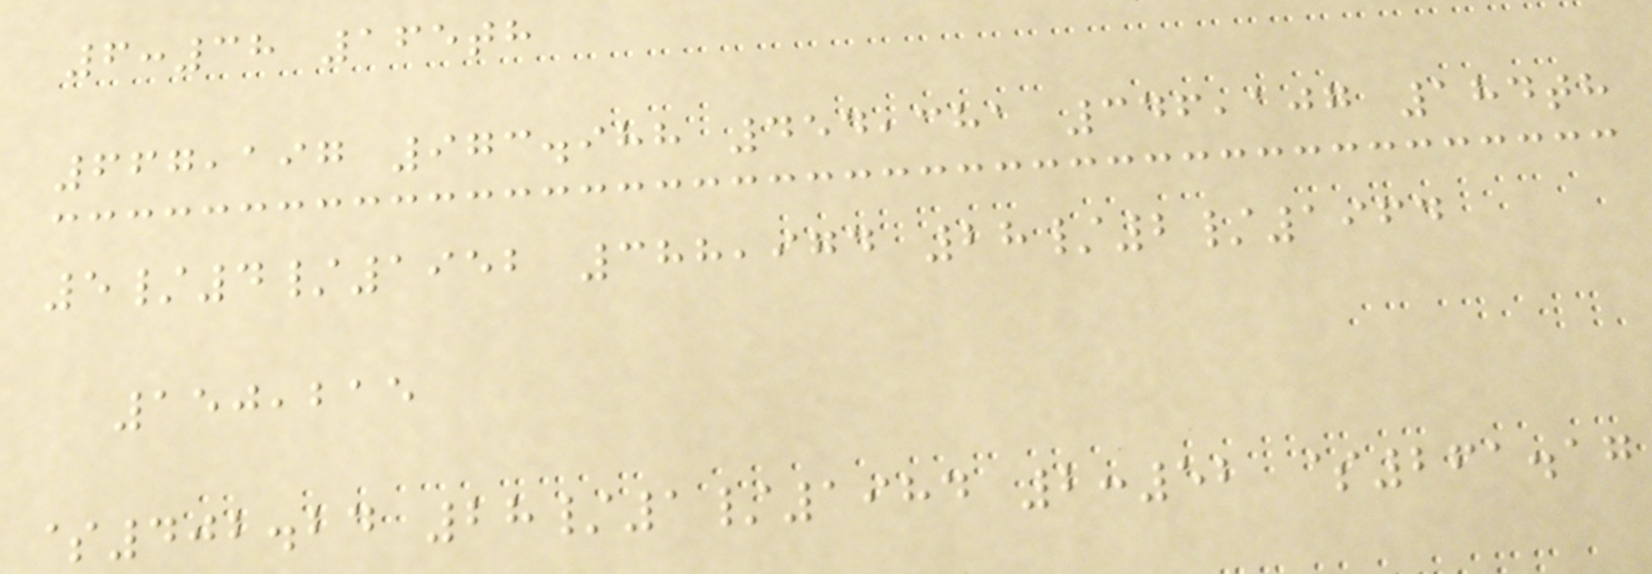6:38 165th
667,197 973.988 454,381 346,107 184th
5/4/1952 388,974 28/2/1964
150,215
$402.24 28/1/1984 2:52 $261.17
